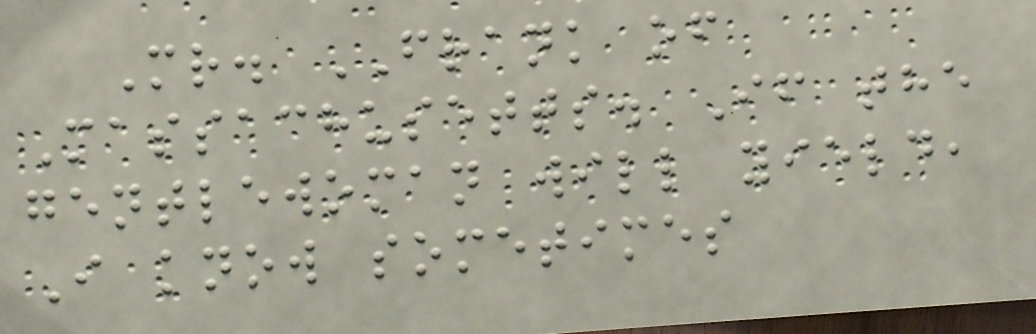Mr. FRANK of
Massachusetts. If the
gentlewoman will yield,
I know sometimes
